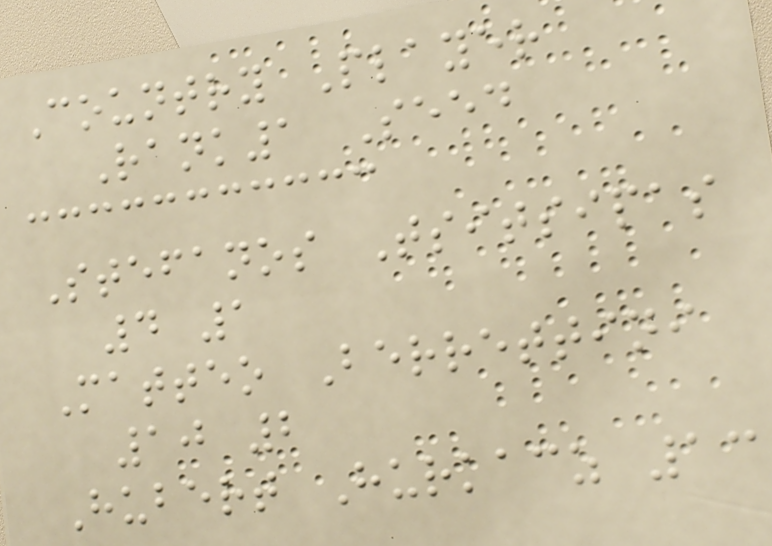Country Player
Rank1 Seed
Stefanos Tsitsipas
4 1
Matteo Berrettini
10 2
Hubert Hurkacz 13
